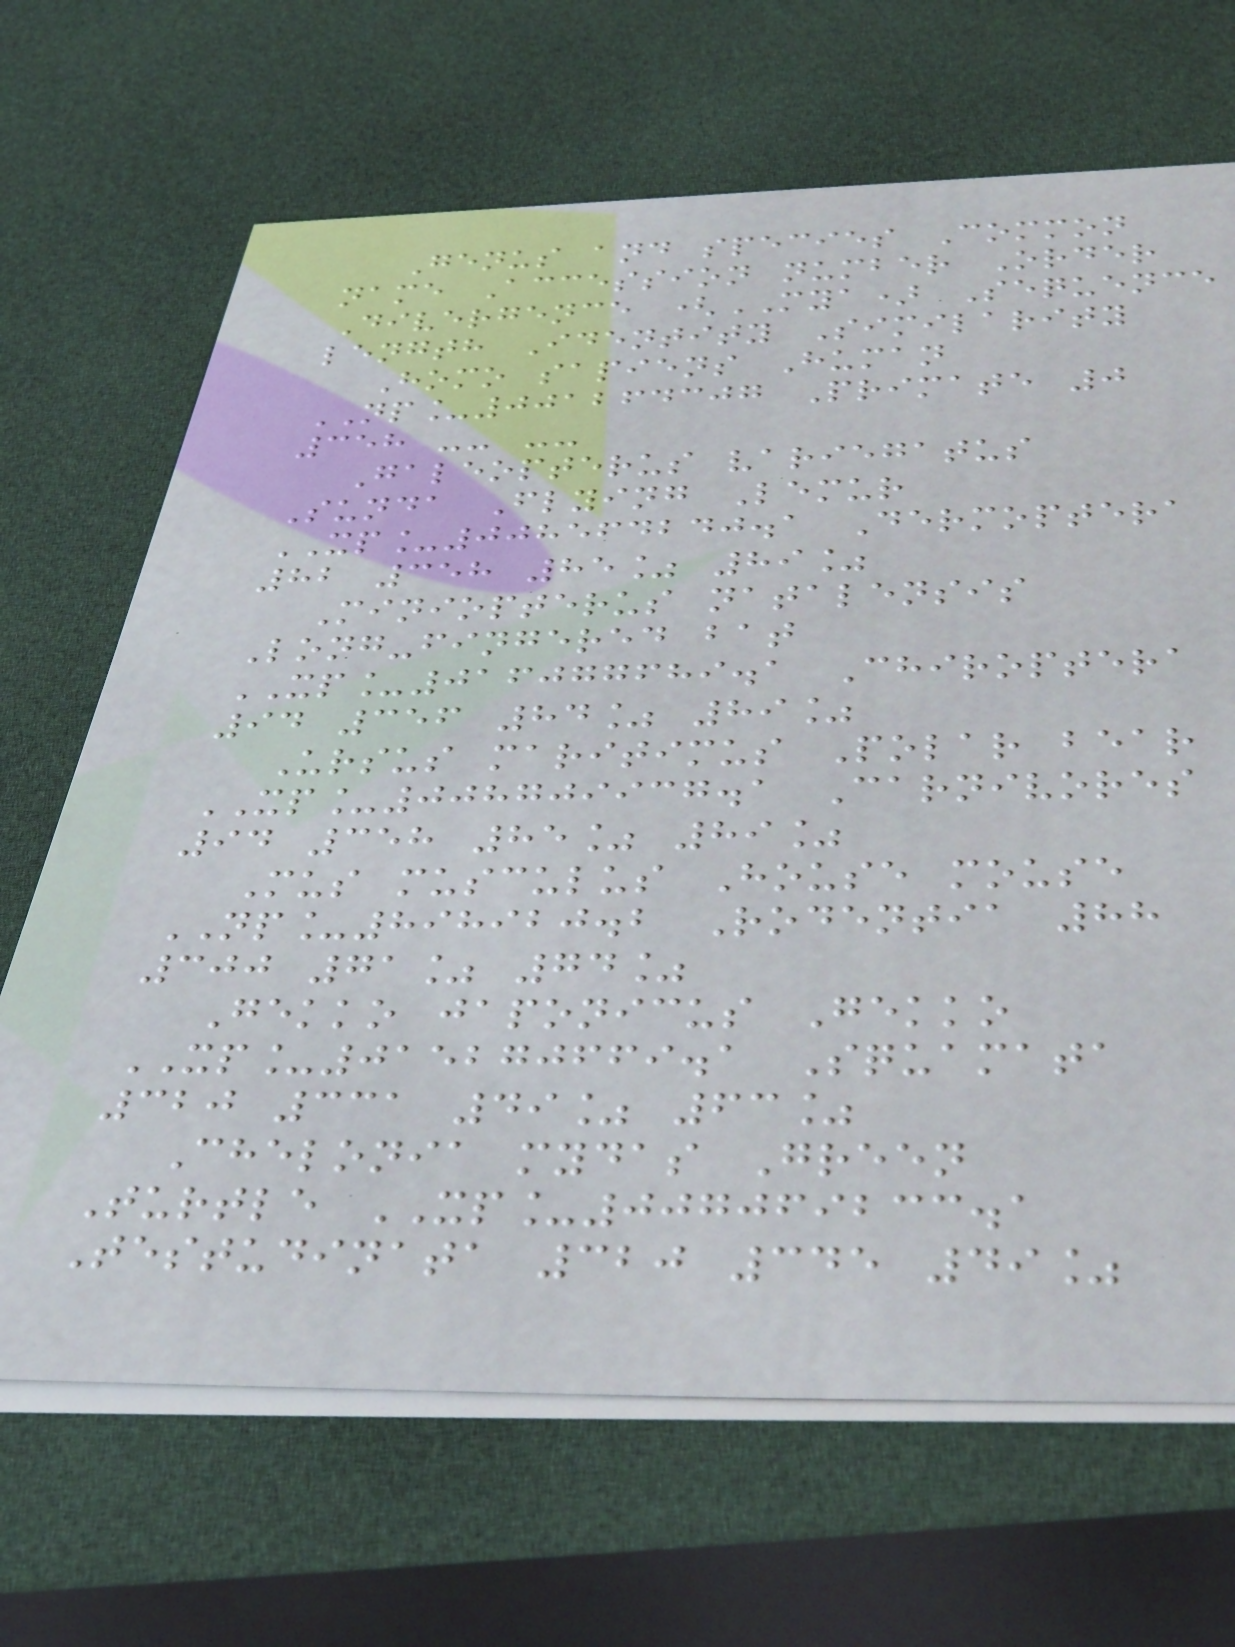Genus and species Common
name Accession number Order
Divergence (MYA) Sequence
length Identity Similarity
Homo sapiens Human
NP_001264307 Primate 0
358 -- --
Galeopterus variegatus
Sunda Flying Lemur
XP_008564240.1 Dermoptera
82 358 85% 89%
Miniopterus natalensis
Long-fingered bat
XP_016077689.1 Chiroptera
94 356 84% 89%
Ursus maritimus Polar bear
XP_008709937.1 Carnivores
94 358 85% 89%
Mus musculus House mouse
NP_898920.2 Rodentia 88
300 71% 74%
Gekko japonicus Gekko
XP_015270669.1 Squamata
320 331 49% 63%
Chelonia mydas Green
Turtle XP_007069233.1
Testudinata 320 345 49%
